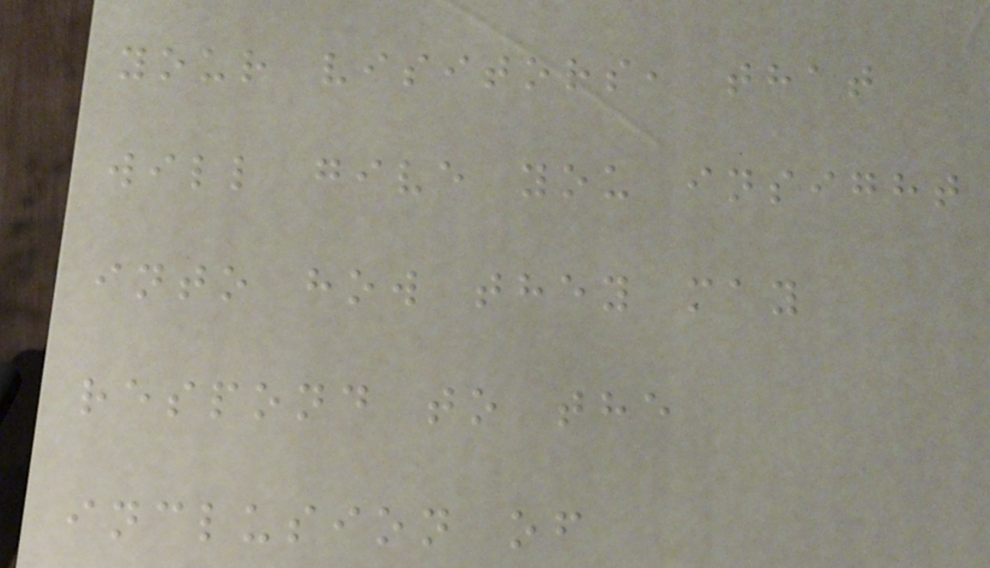your visitors, that
will give you insight
into how they may
respond to the
inclusion of
